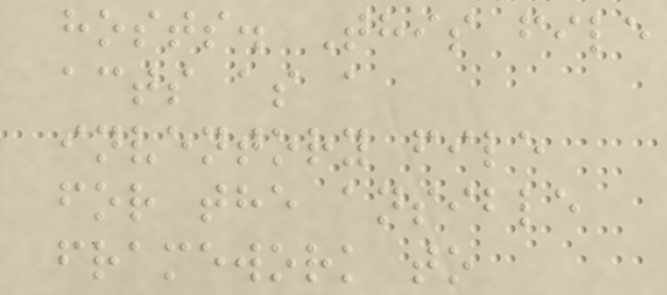hosts. This file
acts as a
inventory file
for the ansible
framework to
